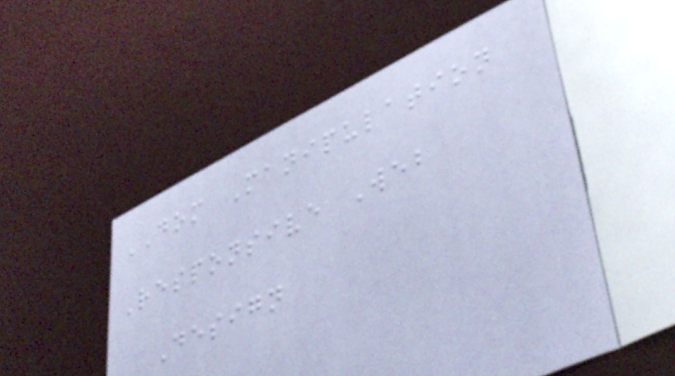DOM Manipulation
Responsive Web
Design
